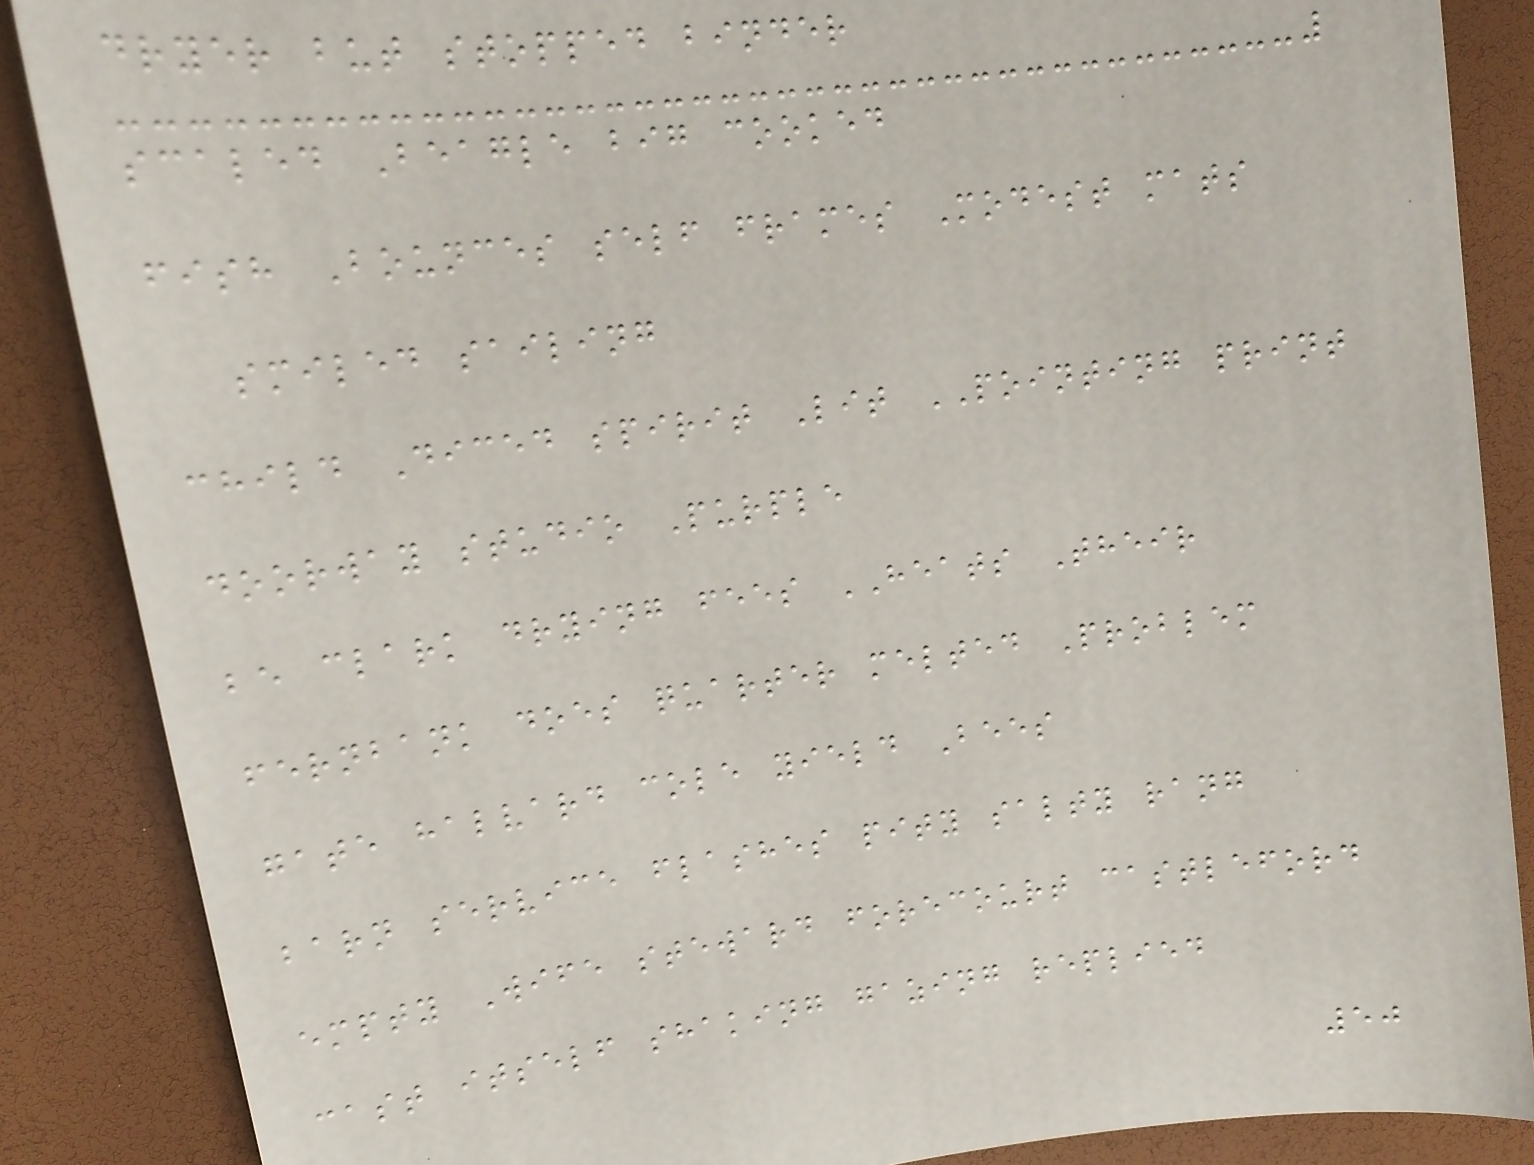dryer but stopped binder
scaled Beagle big cooked
fish Bounces self frames Modest mats
smiled sailing
child Diced spirit Lit POINTING print
doorway studio Purple
be clark drying fees HEATS Their
fernbank does quarter melted Problem
gate halvard cole yield Bees
barn service flashes pity salty rang
empty Wife steward forecourt castleford
cast itself shaking gazing replied
50
